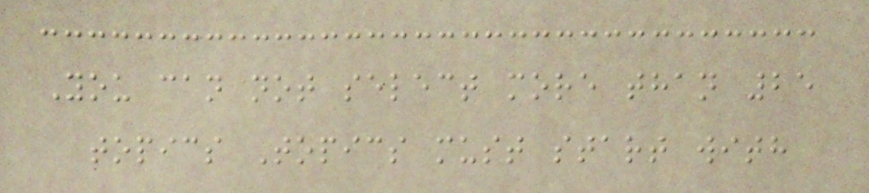You can not select more than 25
topics Topics must start with
